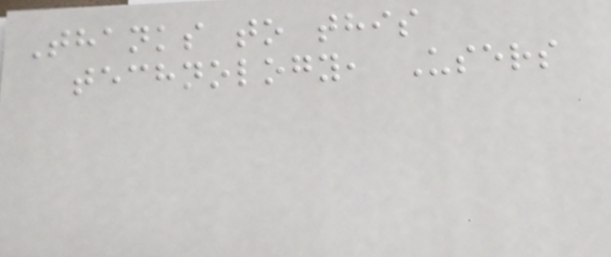Thanks to this
technology, Users
